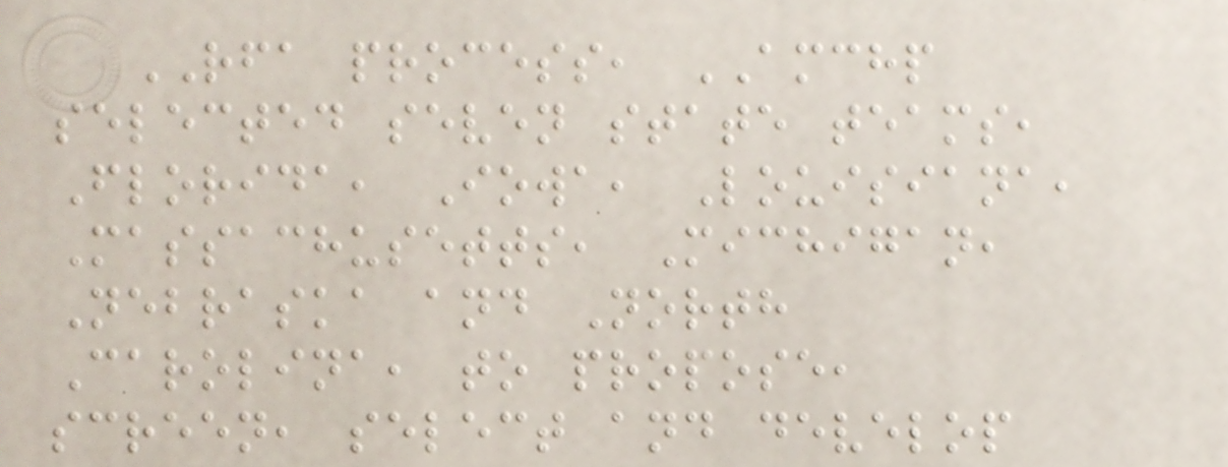RFA process, AMCHP
selected seven state teams,
Florida, Iowa, Louisiana,
Massachusetts, Michigan,
Nebraska and North
Carolina, to propose,
screen, select and develop
